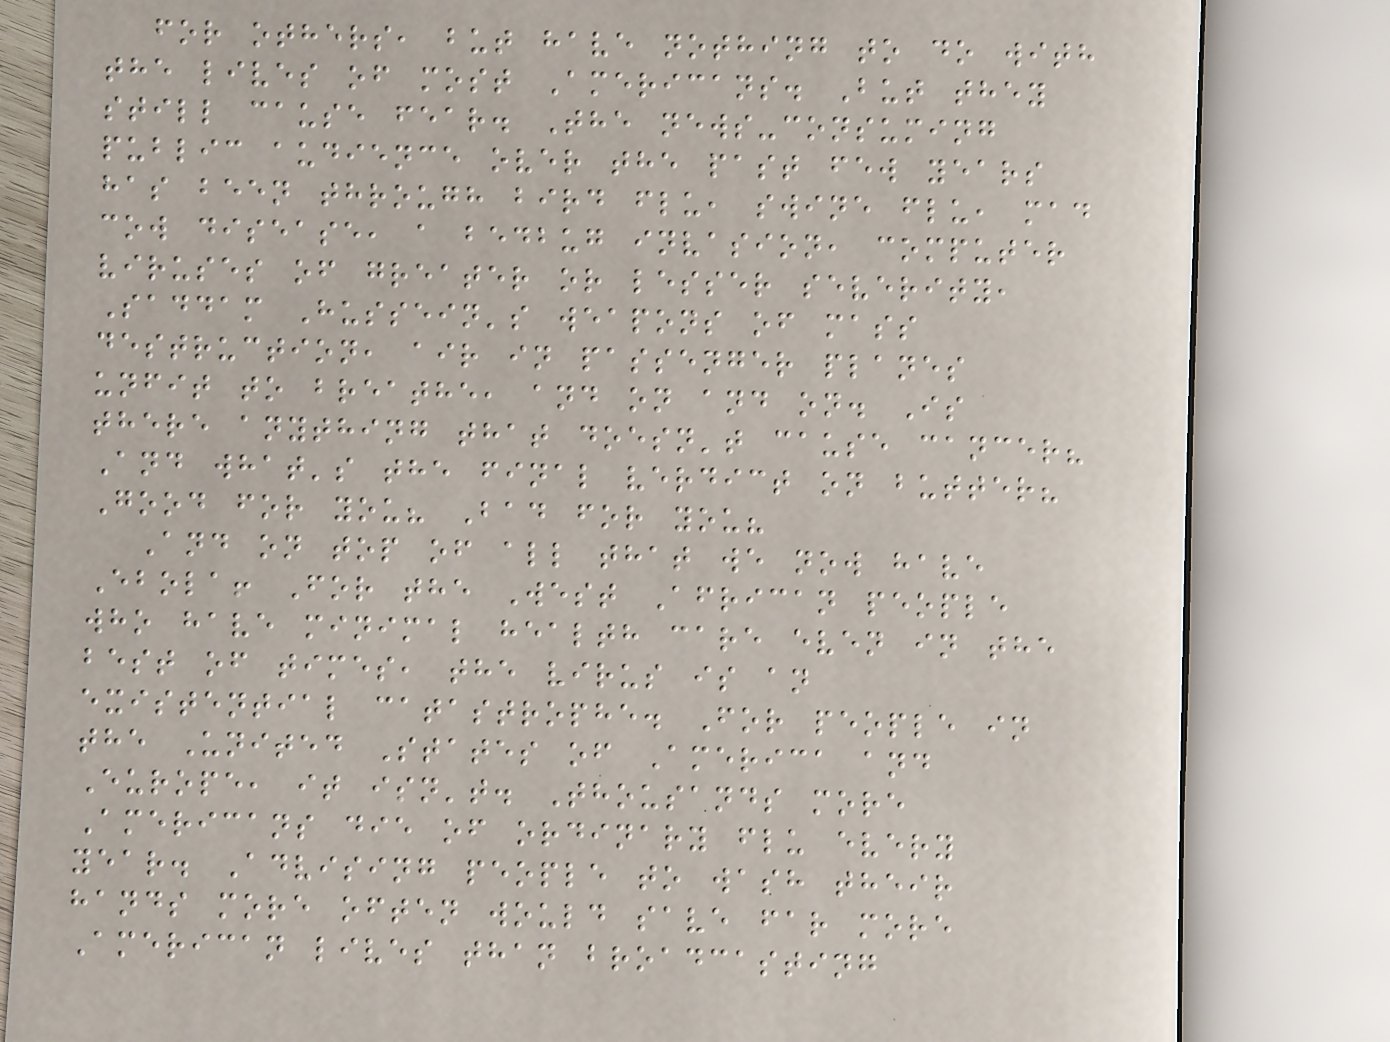for others, but have nothing to do with
the lives of most Americans. But they
still cause fear. The news-consuming
public audience over the past few years
has been through bird flu, swine flu, mad
cow disease, a bedbug invasion, computer
viruses of greater or lesser severity,
Saddam Hussein's weapons of mass
destruction, air in passenger planes
unfit to breathe, and on and on. Is
there anything that doesn't cause cancer?
And what's the final verdict on butter?
Good for you? Bad for you?
And on top of all that we now have
Ebola! For the West African people
who have minimal health care even in the
best of times, the virus is an
existential catastrophe. For people in
the United States of America and
Europe, it isn't. Thousands more
Americans die of ordinary flu every
year. Advising people to wash their
hands more often would save far more
American lives than broadcasting
